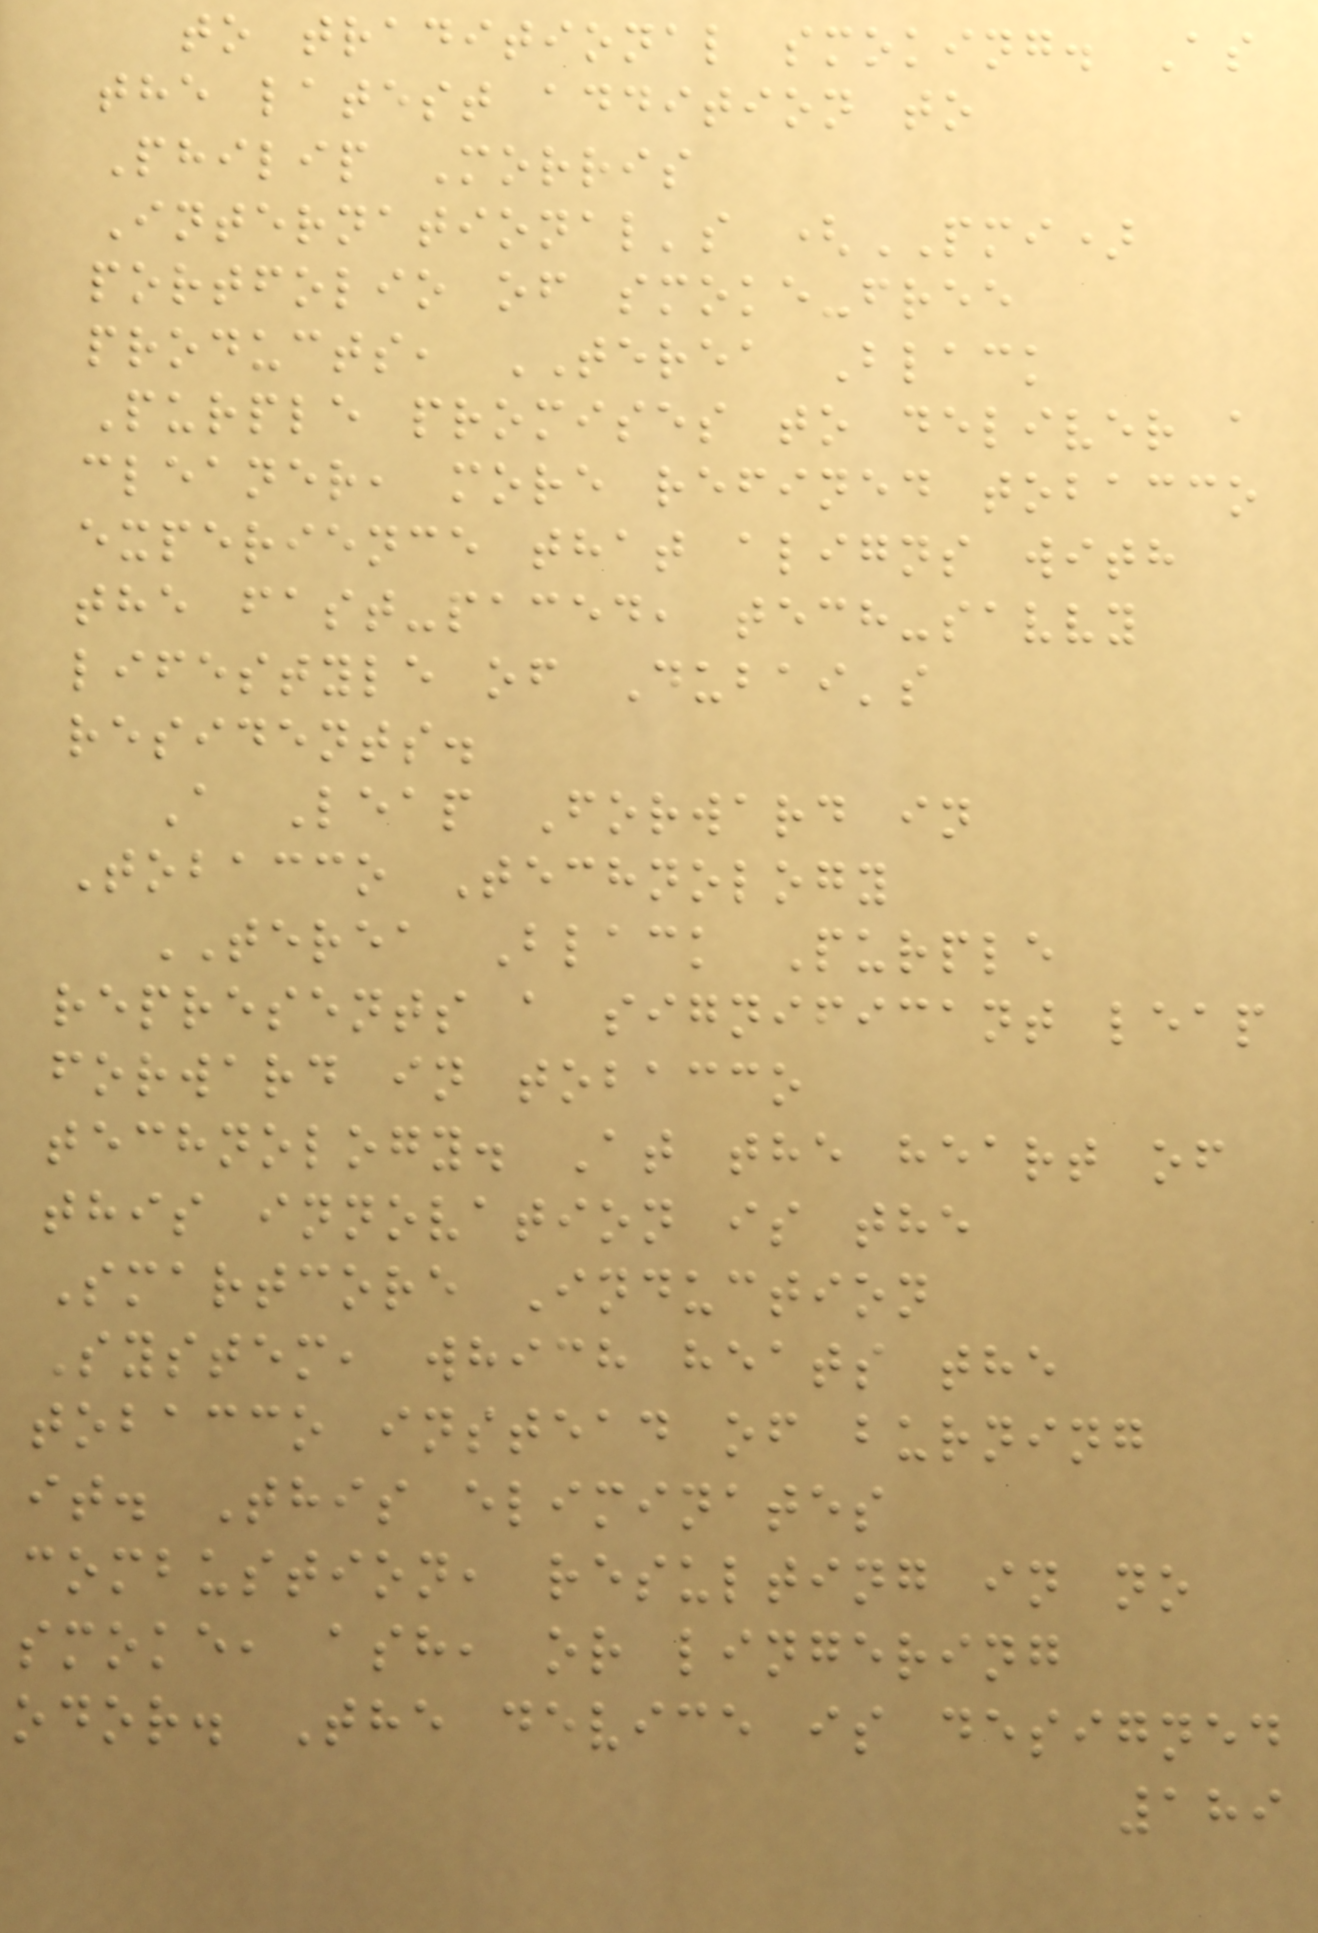to traditional smoking. As
the latest addition to
Philip Morris
International's (PMI)
portfolio of smoke-free
products, TEREA Black
Purple promises to deliver a
cleaner, more refined tobacco
experience that aligns with
the fast-paced, tech-savvy
lifestyle of Dubai's
residents.
A Leap Forward in
Tobacco Technology
TEREA Black Purple
represents a significant leap
forward in tobacco
technology. At the heart of
this innovation is the
Smartcore Induction
System, which heats the
tobacco instead of burning
it. This eliminates
combustion, resulting in no
smoke, ash, or lingering
odor. The device is designed
189
